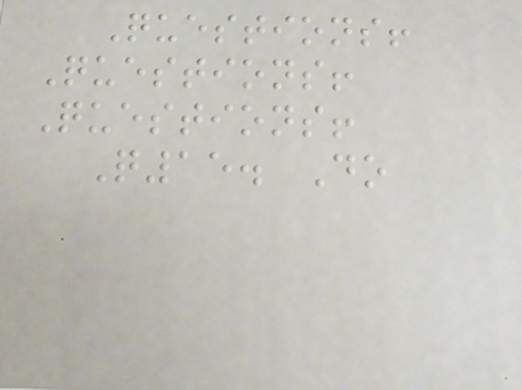Questions!
Questions!
Questions!
Q15. Do
